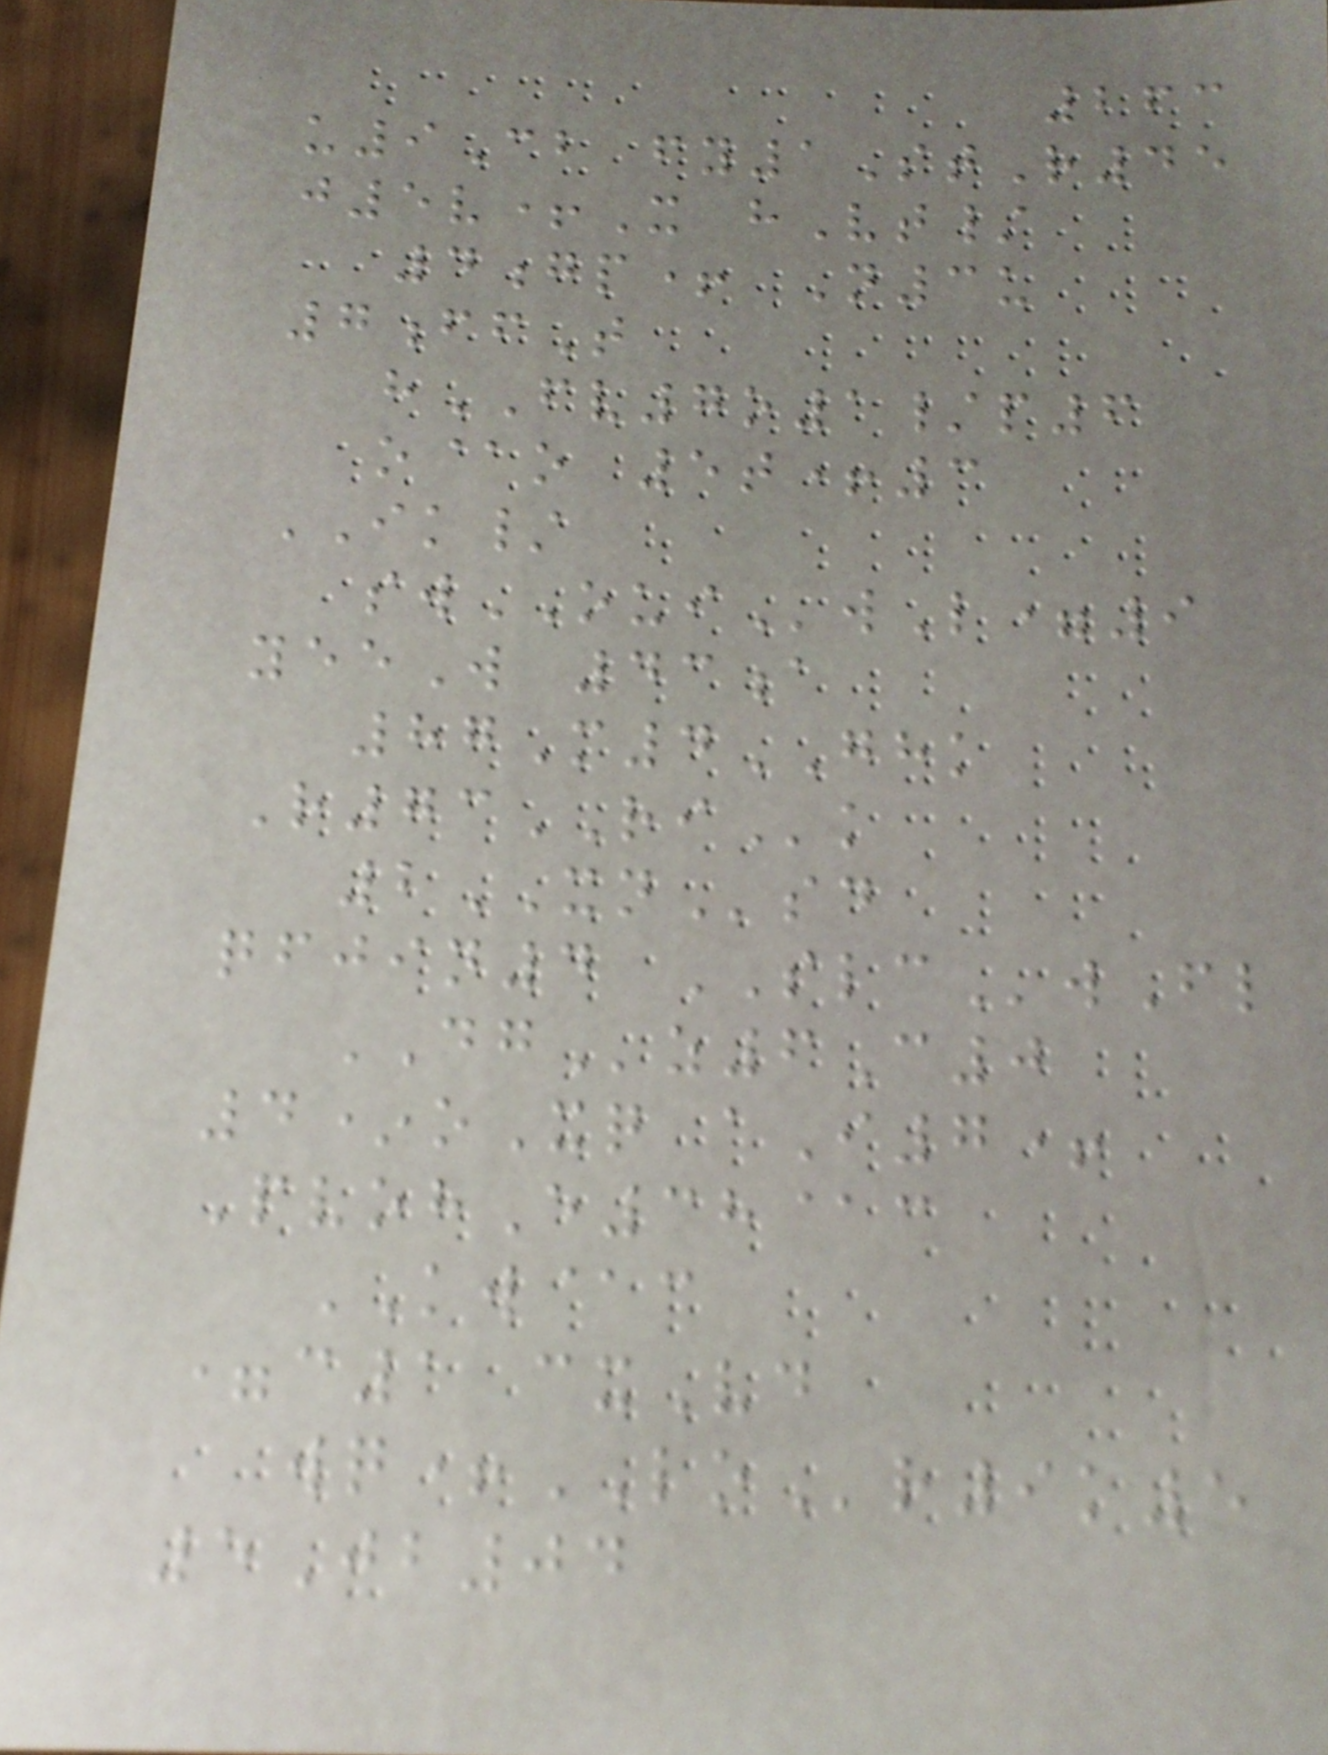263
u9Cb fy1StR45
j5v+X hVt/
4gp+ N3u
7ffT
hFV7o1/p6
o@o 5t+3
IK/
swOUIwL=9
yeeW 43a
87M4GHK
R73RIk
2XNsd
qfjin4 SLCwFl
DGz6C0
4*oXq aI7+
PvohE38@c
KW@c
=c1 cxVd
wq+LOr9k5
5Jb04
